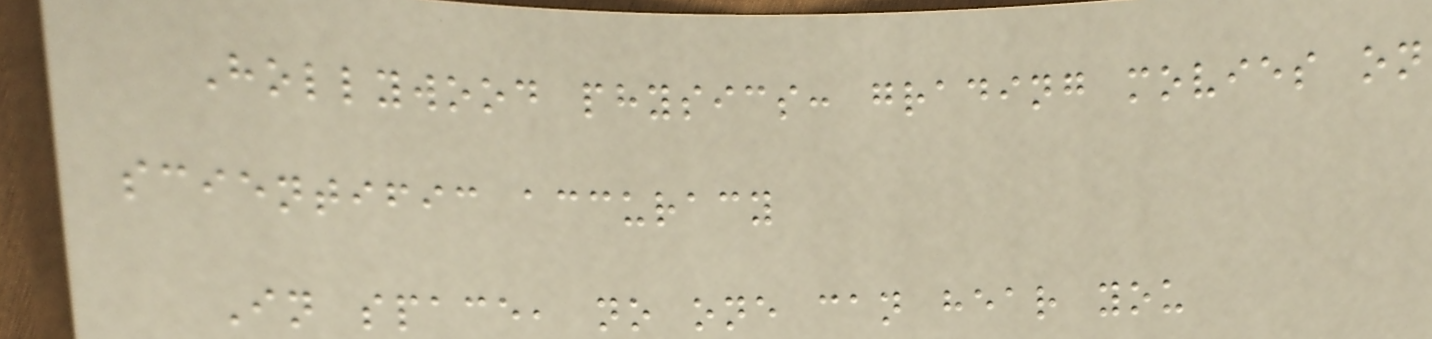Hollywood physics: grading movies on
scientific accuracy
In space, no one can hear you
